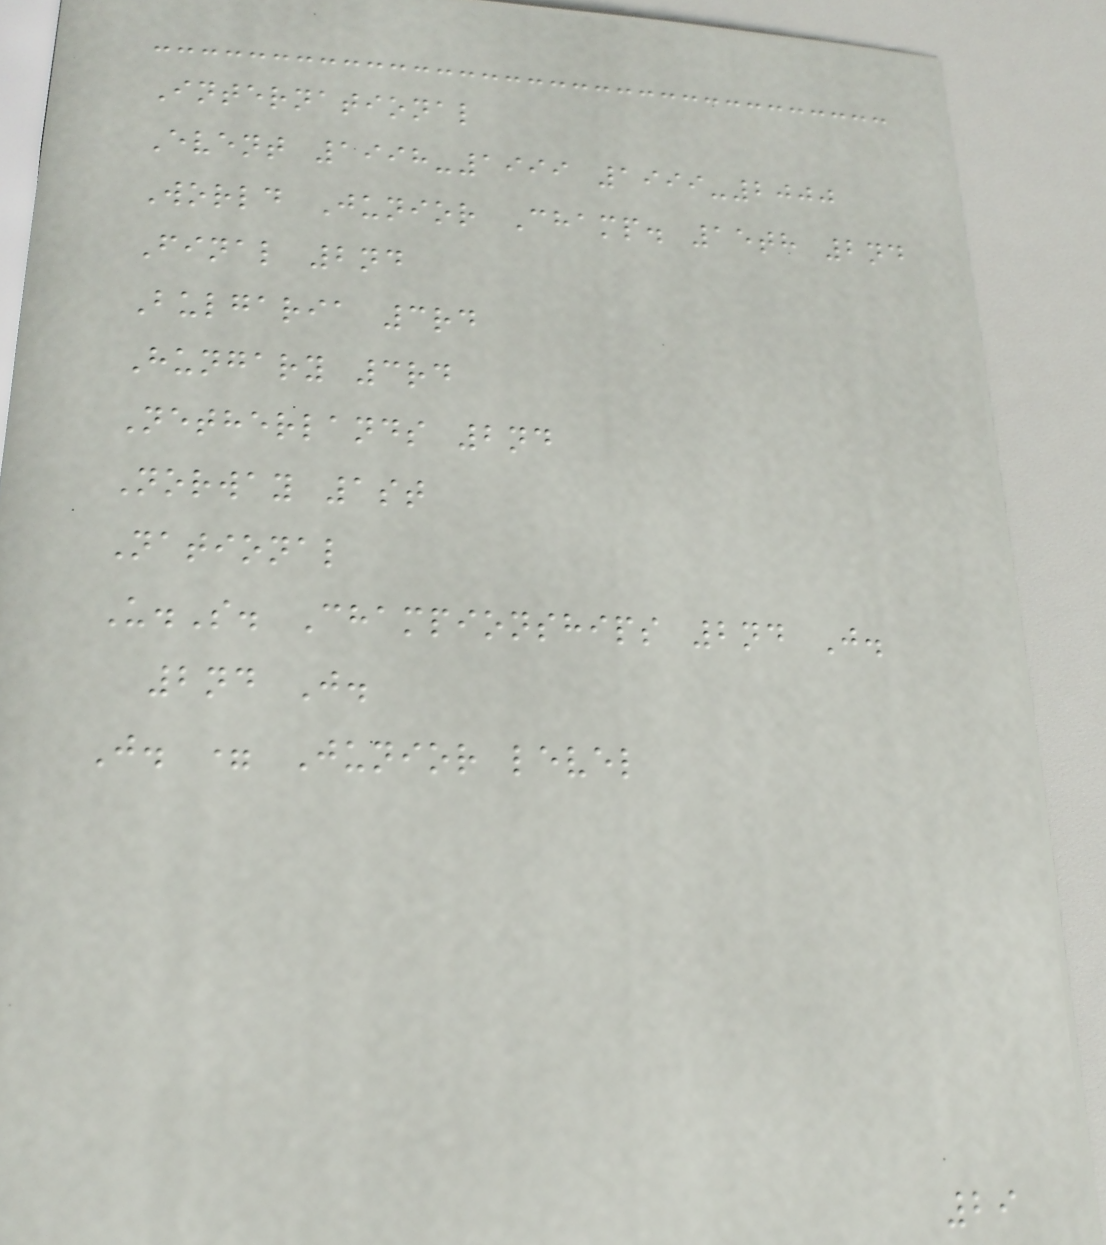International
Event 1998-1999 1999-2000
World Junior Champ. 15th 2nd
Final 2nd
Bulgaria 3rd
Hungary 3rd
Netherlands 2nd
Norway 1st
National
U.S. Championships 2nd J.
2nd J.
J. = Junior level
29
